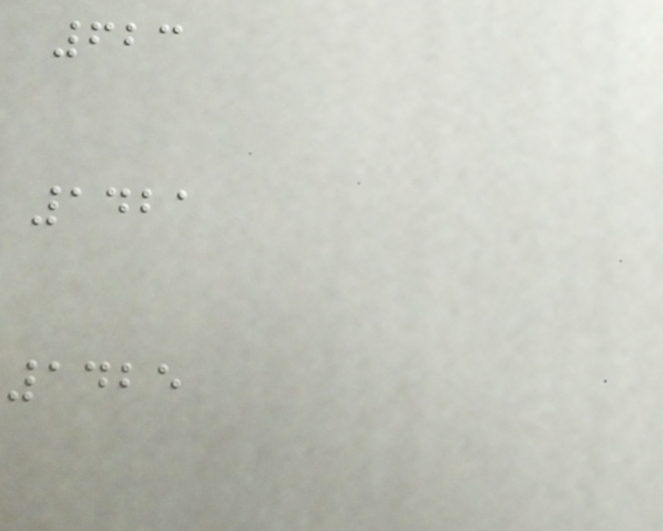623
1421
1425
